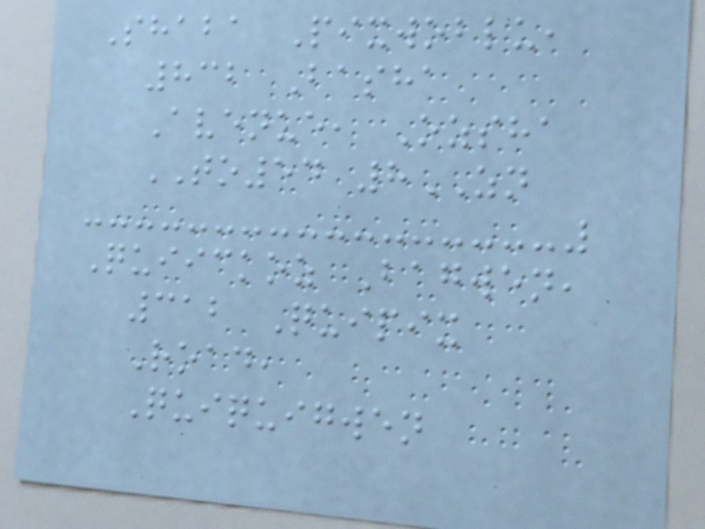Shaba Pixwoblu,
832 Basha
Avenue, Ozsha
TO54 8ZN
Quiickoz Bagwen,
312 Quipix
Road,
Quiquigwen
